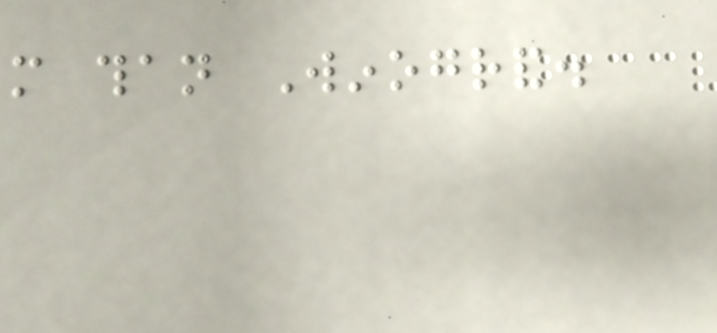more than Winogrand.
